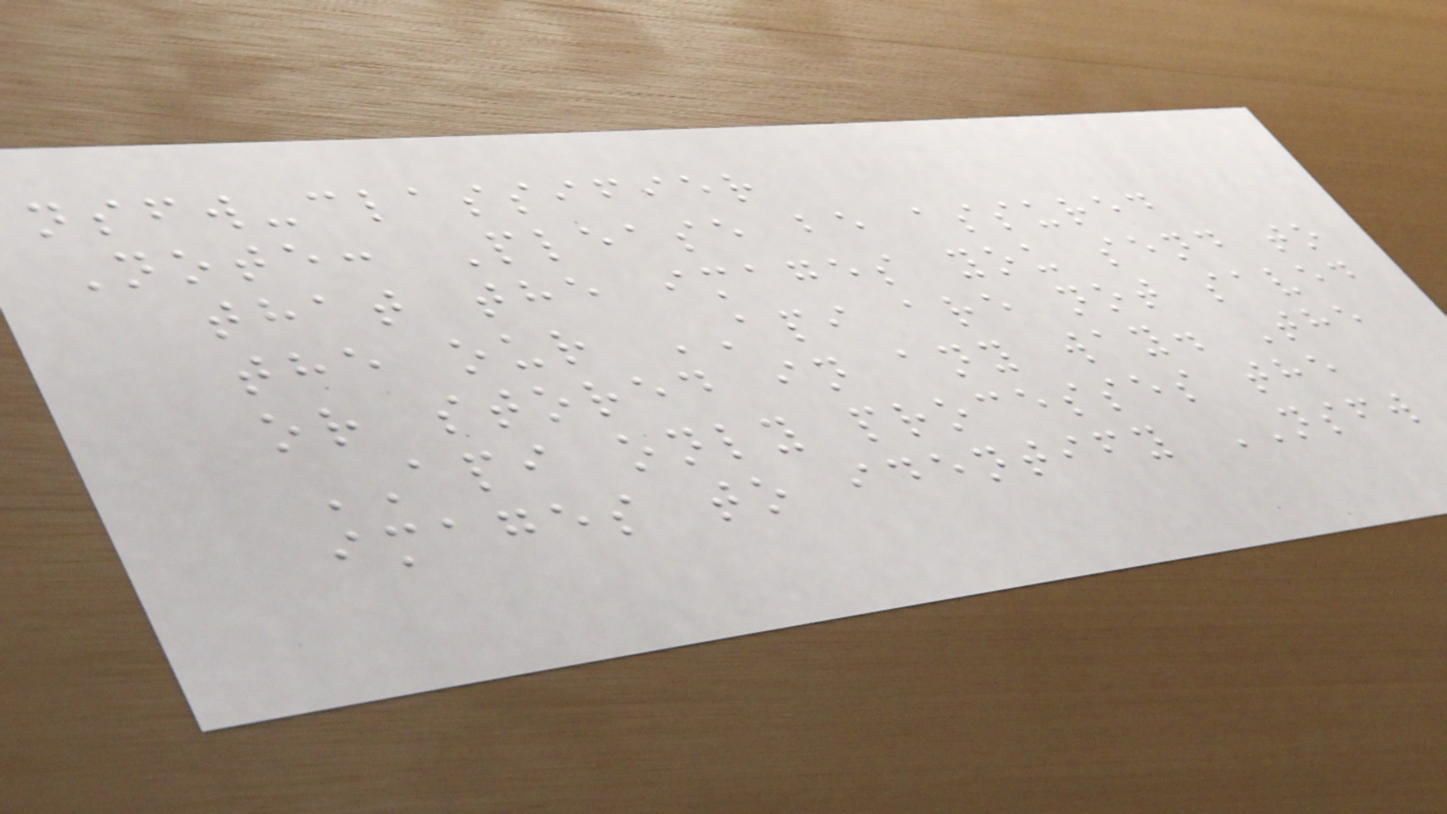nsfw-classifier
Note: Please be assured
that the images you send to
the our API are not saved
or stored in any way. The
API only processes the
images to identify NSFW
